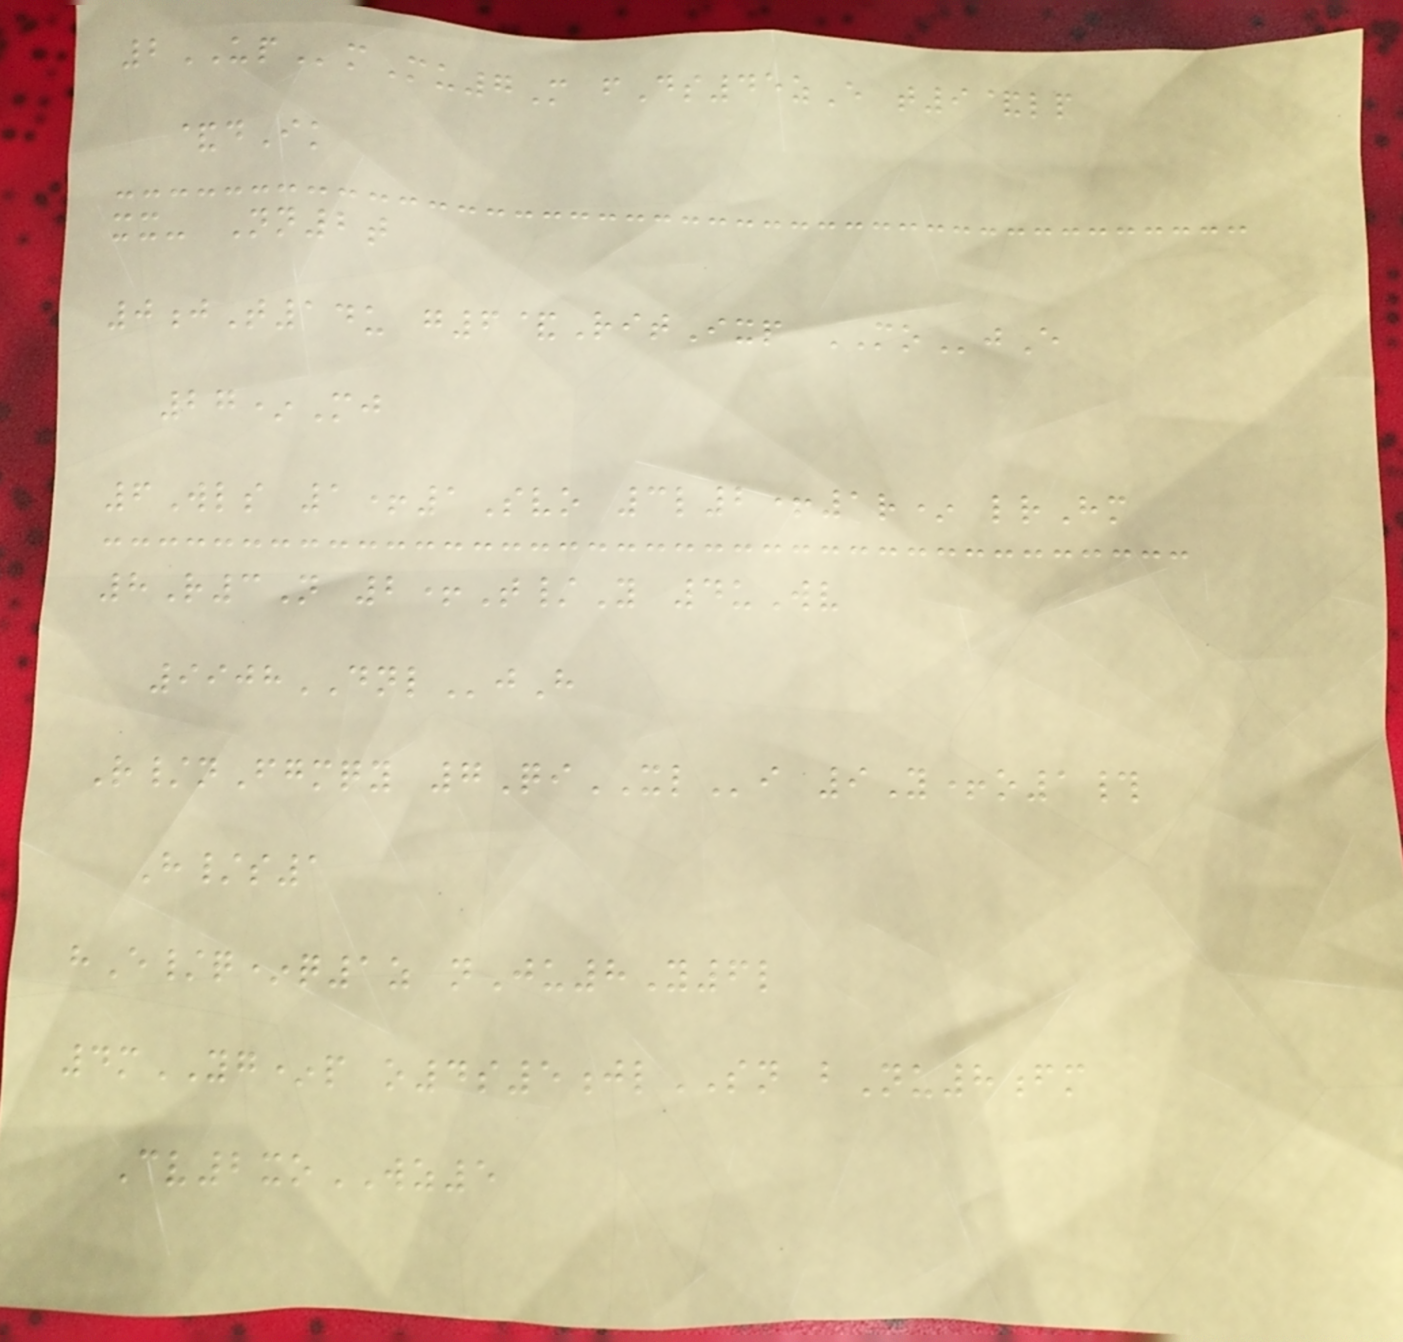2UPmMu7M fDs45zE t9&lp
&dIk
xx- Nn2t
0jT14u g6&RitIxp MOjE
27*Mj
6Wls 1+1Svo 3l2+1r* lrHm
8R3N 2+T/Y 4uWv
9908DNLjH
R/nFgmqy 7QiXLi 9Y+o1#
H/s1
hE/q*q1z nJu8Y6l
4mYG*p o4s5jlSN bNu8fm
Cv2xoWZ5
